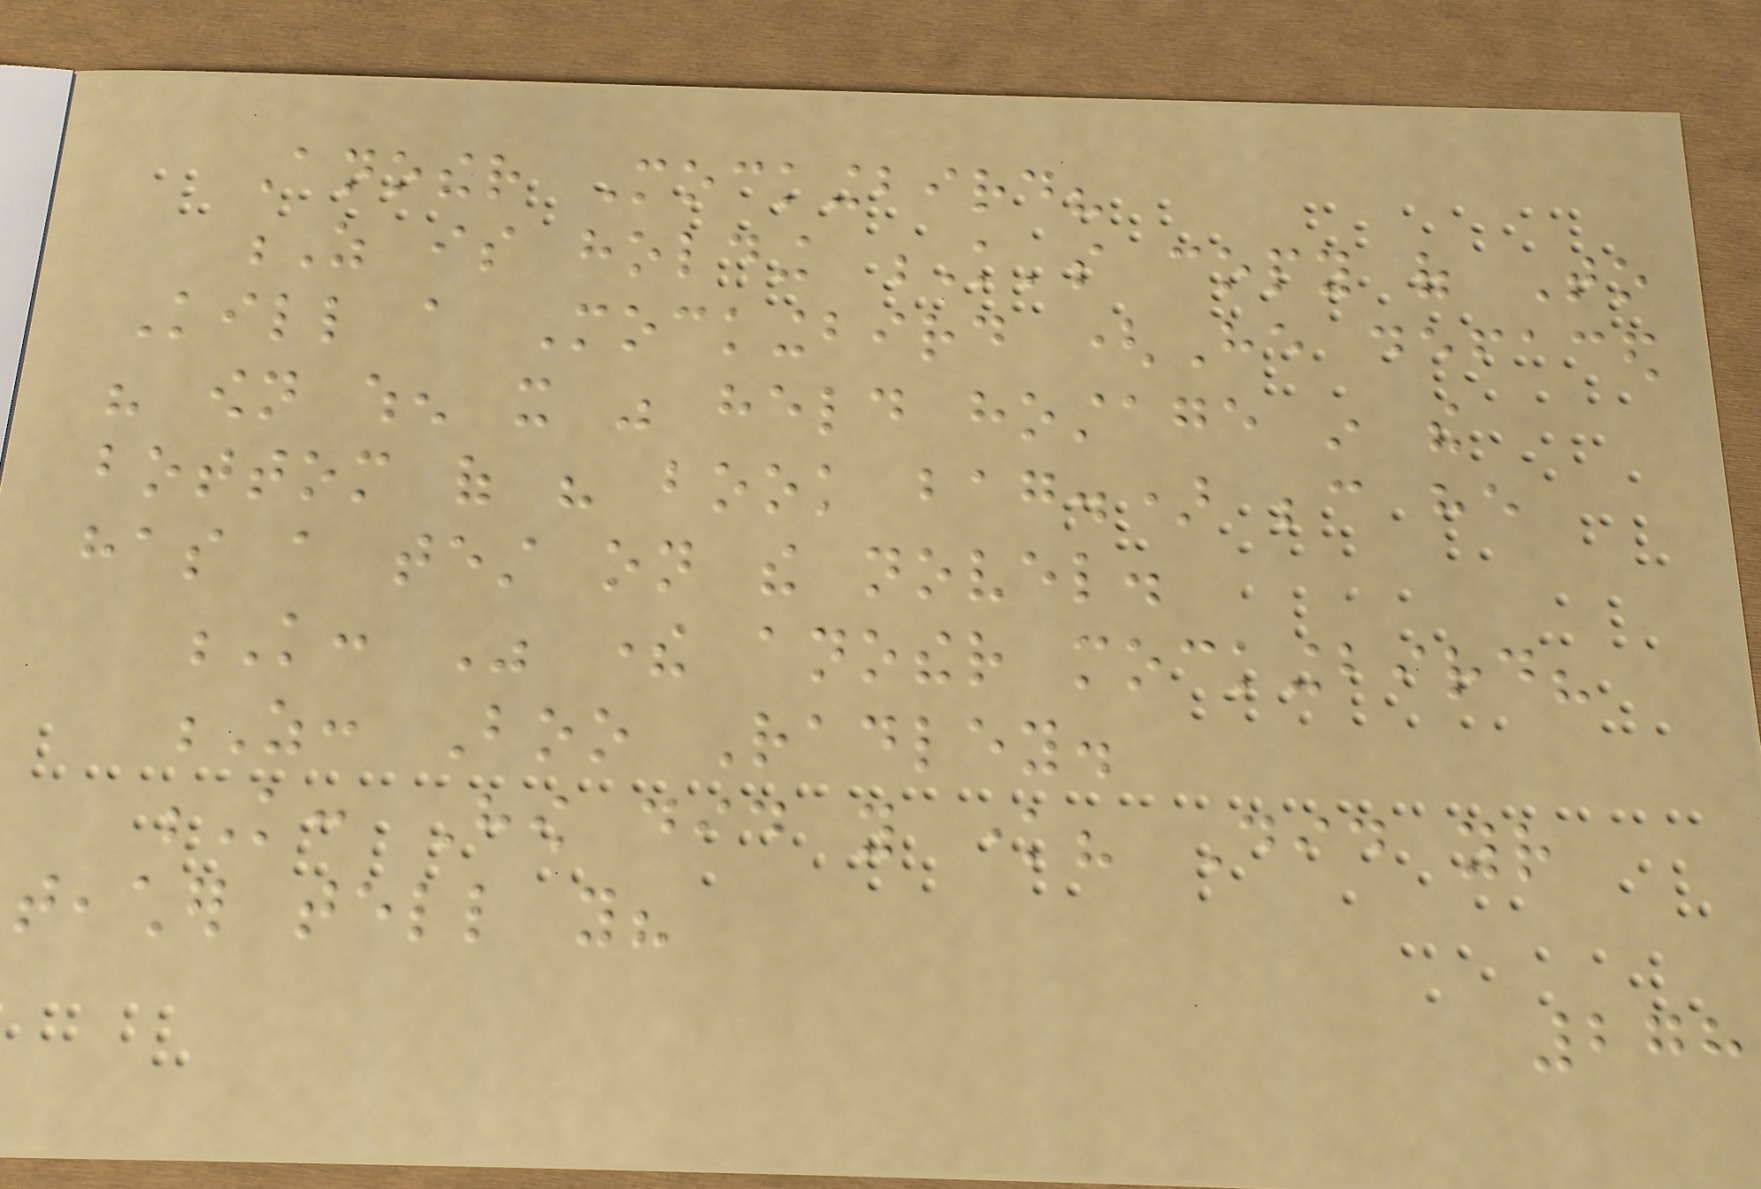Another Mockingbird?
Z is holding K's copy of To
Kill a Mockingbird (He defaced
his own when it was held hostage in the
bottom of his book bag.) because he
has a test on the novel.
K: Was there another mockingbird?
Z: Boo Radley.
K: How did you know? Did your
teacher tell you?
278
